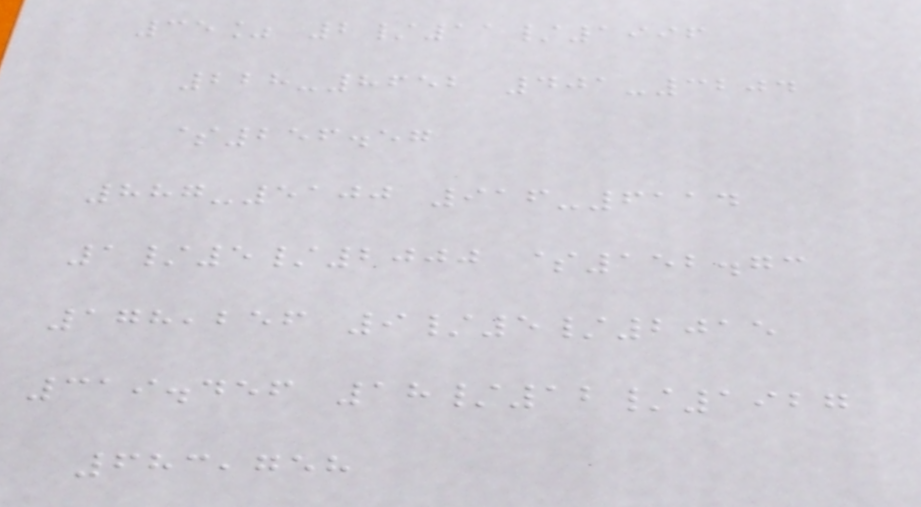35% 2/11/1996
228-8652 401-3204
$256.57
887-5100 916-6114
1/5/2000 $152.73
178,256 9/5/2015
319.456 18/12/1927
683,758
